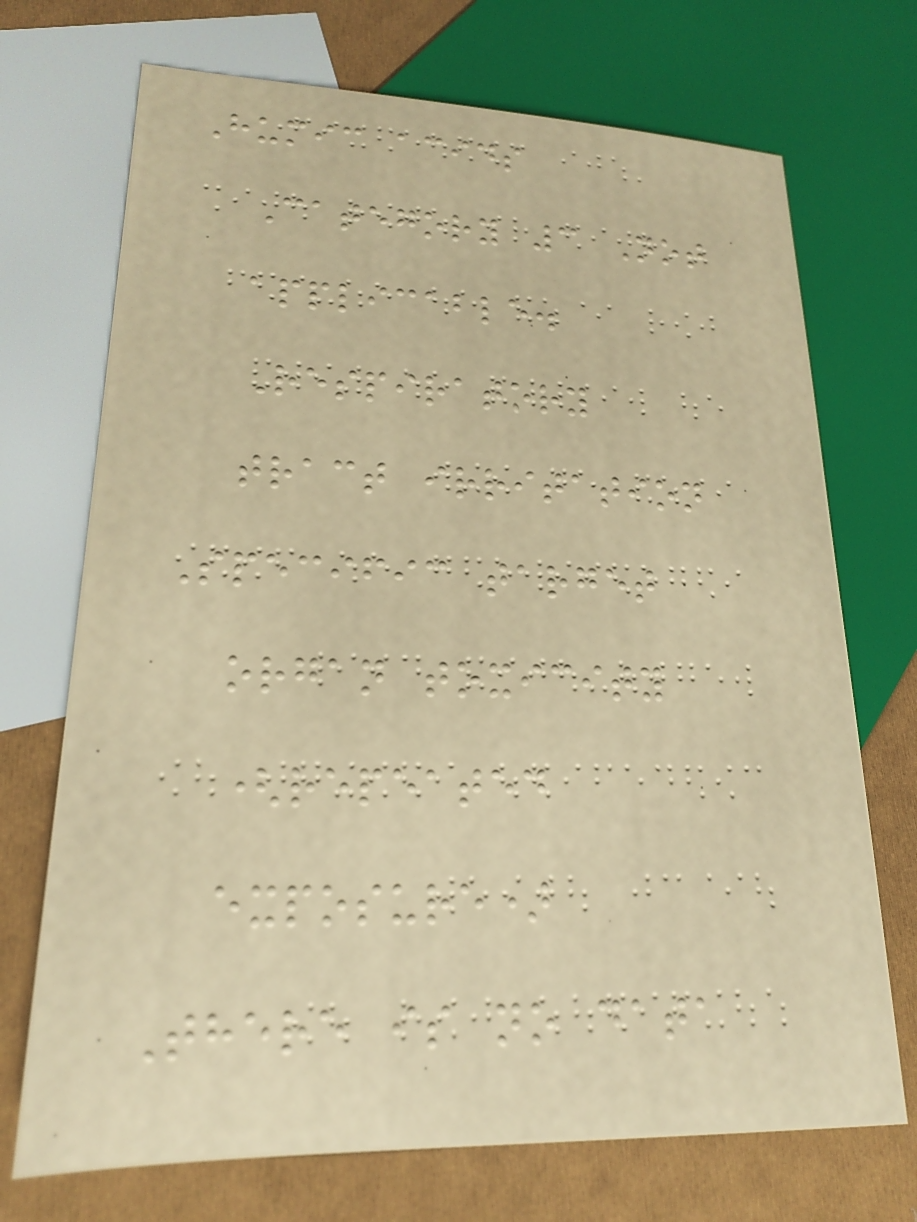Humic acids
Category 3 Not
applicable.
Respiratory
tract irritation
Specific target
organ toxicity
(repeated
exposure)
There is no data
